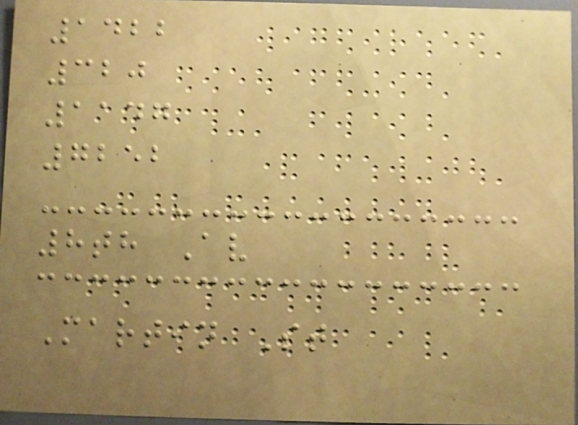1422
320
1147
7252
8th Av
Martin St
